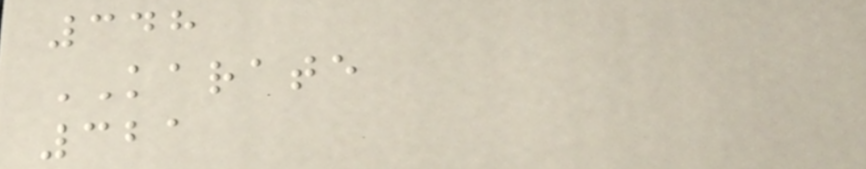348
KARATE
321
